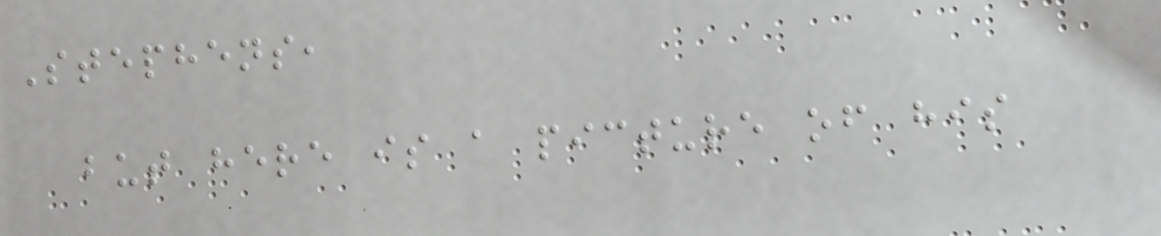Stephens,
but here is a picture of his
